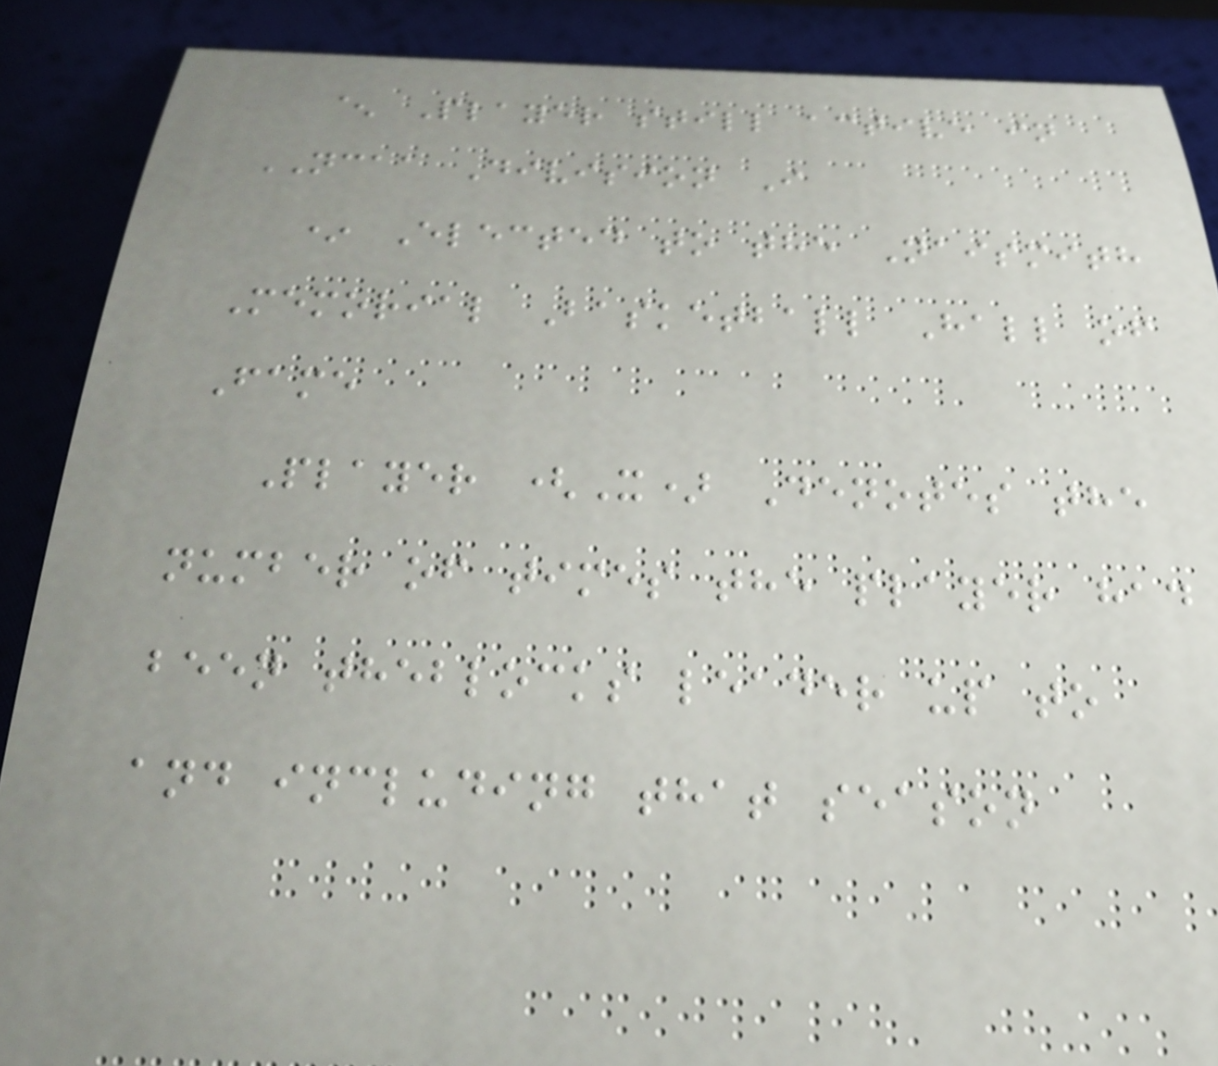^ Player still active in
NCAA Division I
* Elected to the Naismith
Memorial Basketball Hall of
Fame
Player (X) Denotes the
number of times the player had
been theblocks leader up to
and including that season
